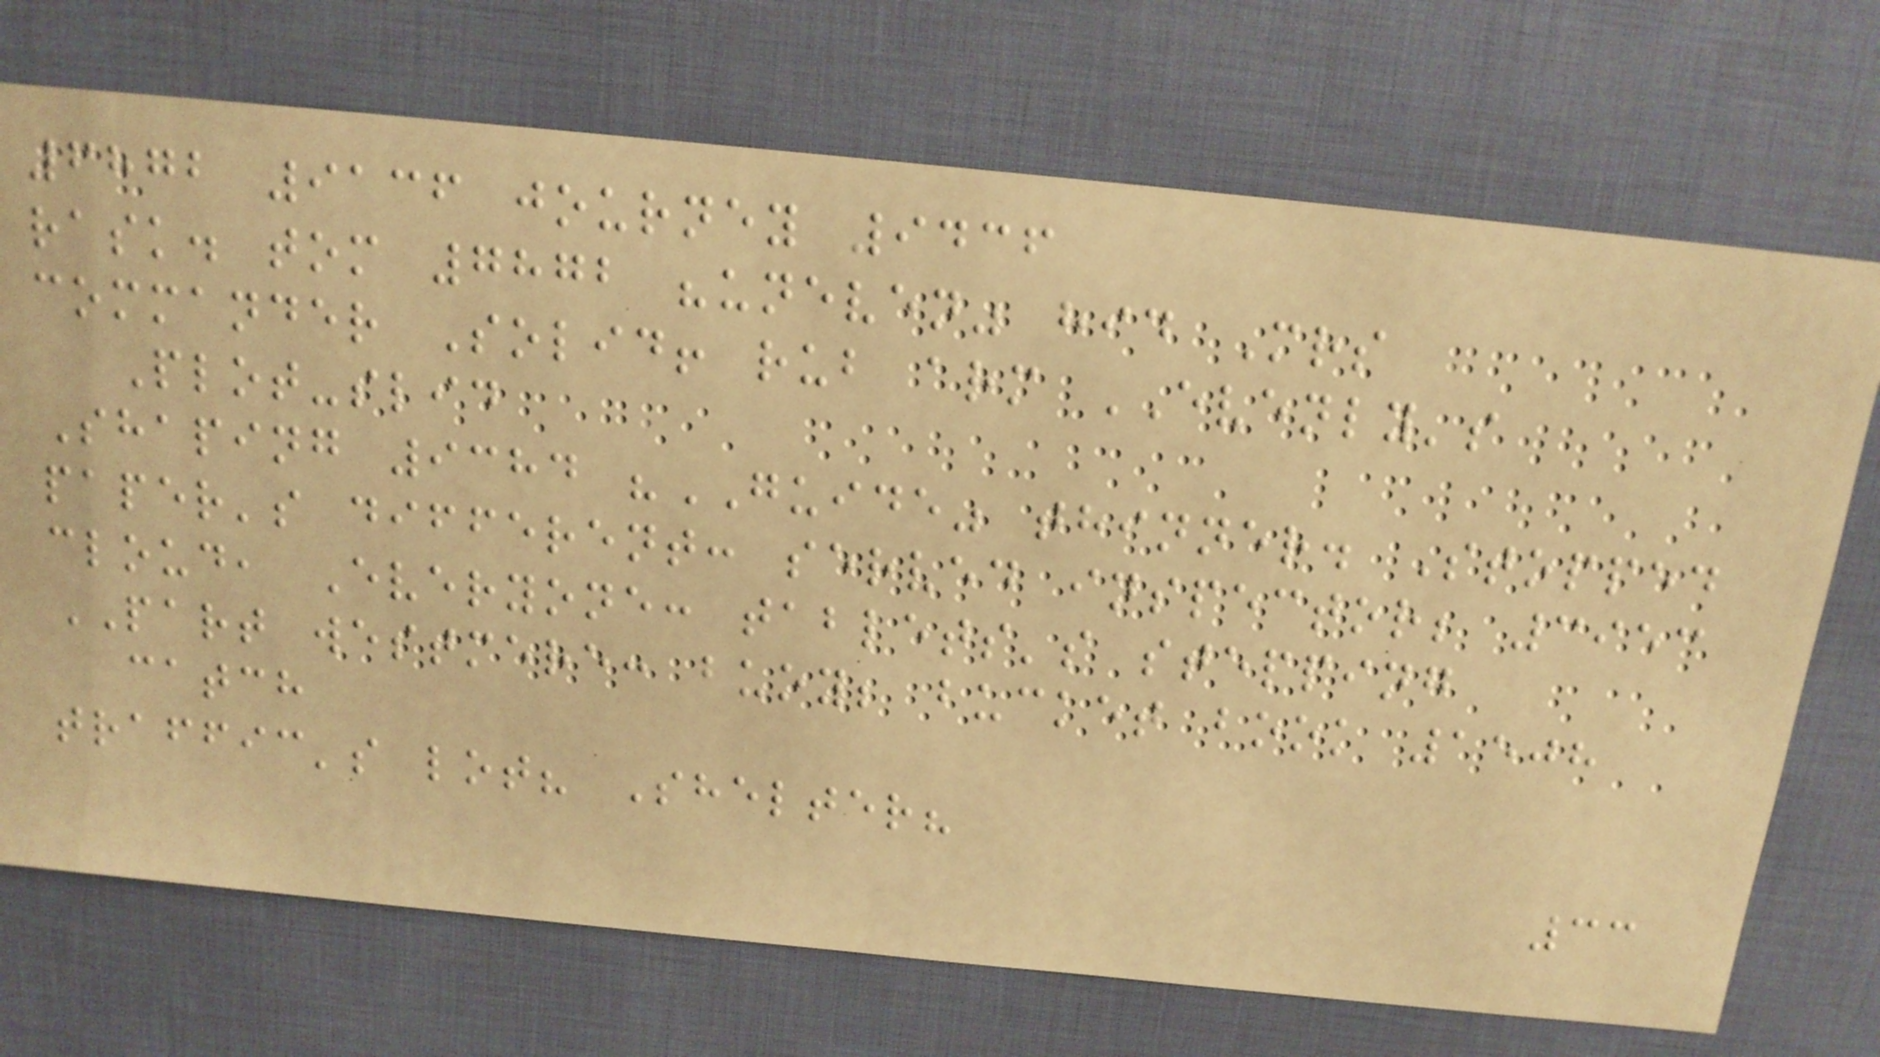6872 9136 journey 9436
rask. tom 7872 "uneven" hid Mrs
commander Solid! rub arm EVENLY's
Plot-slid
Shaping 9384 "GUIDE" thinner. Stopped
paper's different: served inspector; 3953
cloud, Everyone: tablets's stepping
PART westmere: buoy; bucket book 1508
catch
traffic's lot? Shelter?
33
